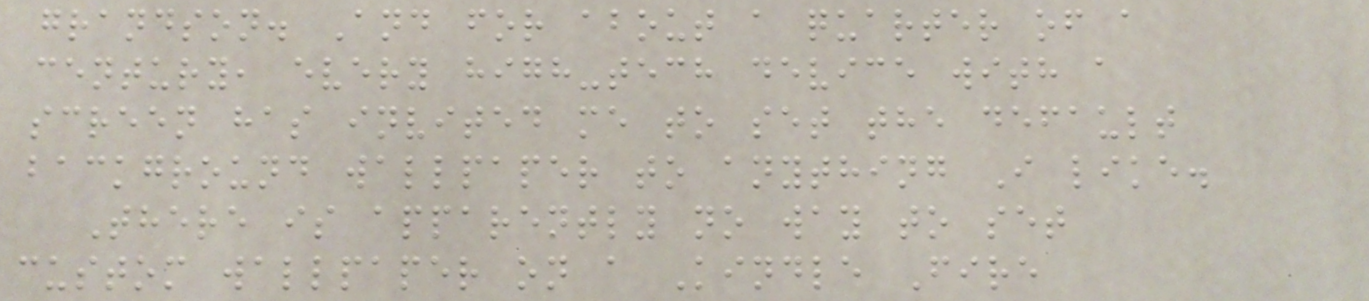grandson. And for about a quarter of a
century, every high-tech device with a
screen has invited me to set the default
background wallpaper to anything I like.
There is apparently no way to set
custom wallpaper on a Kindle Fire
